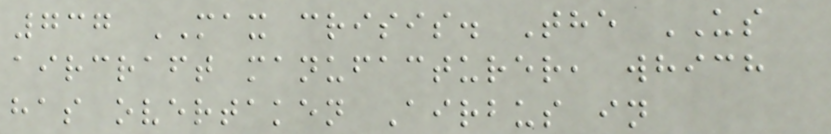737 MAX crisis. The US
aircraft manufacturer, which
has overtaken Airbus in
